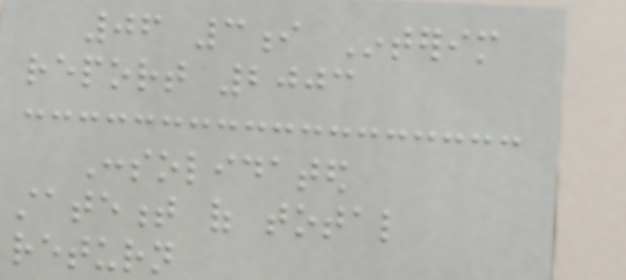06 3i Interim
report 2003
Consolidated
statement of total
return
